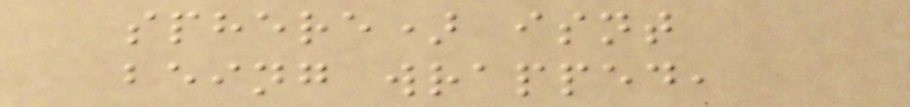sphere) isnt
being wrapped,
